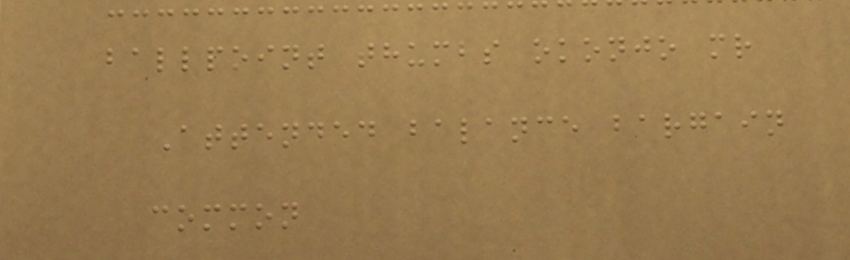ballpoint thumbs okonjo mr
Attended balance bargain
common
